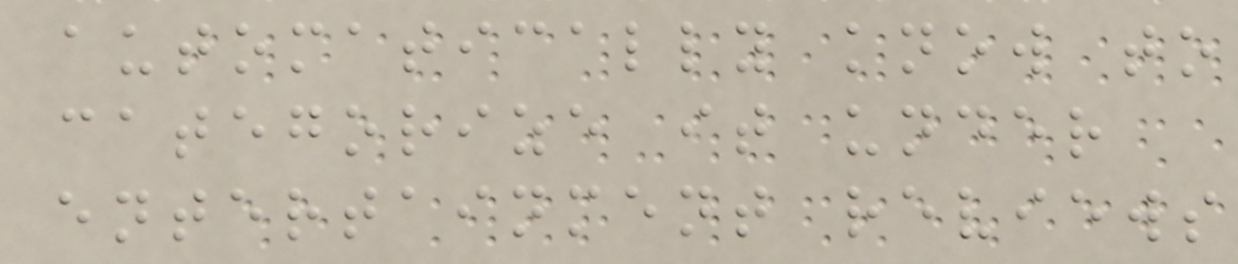automatically know to
categorize it under
entertainment reviews
